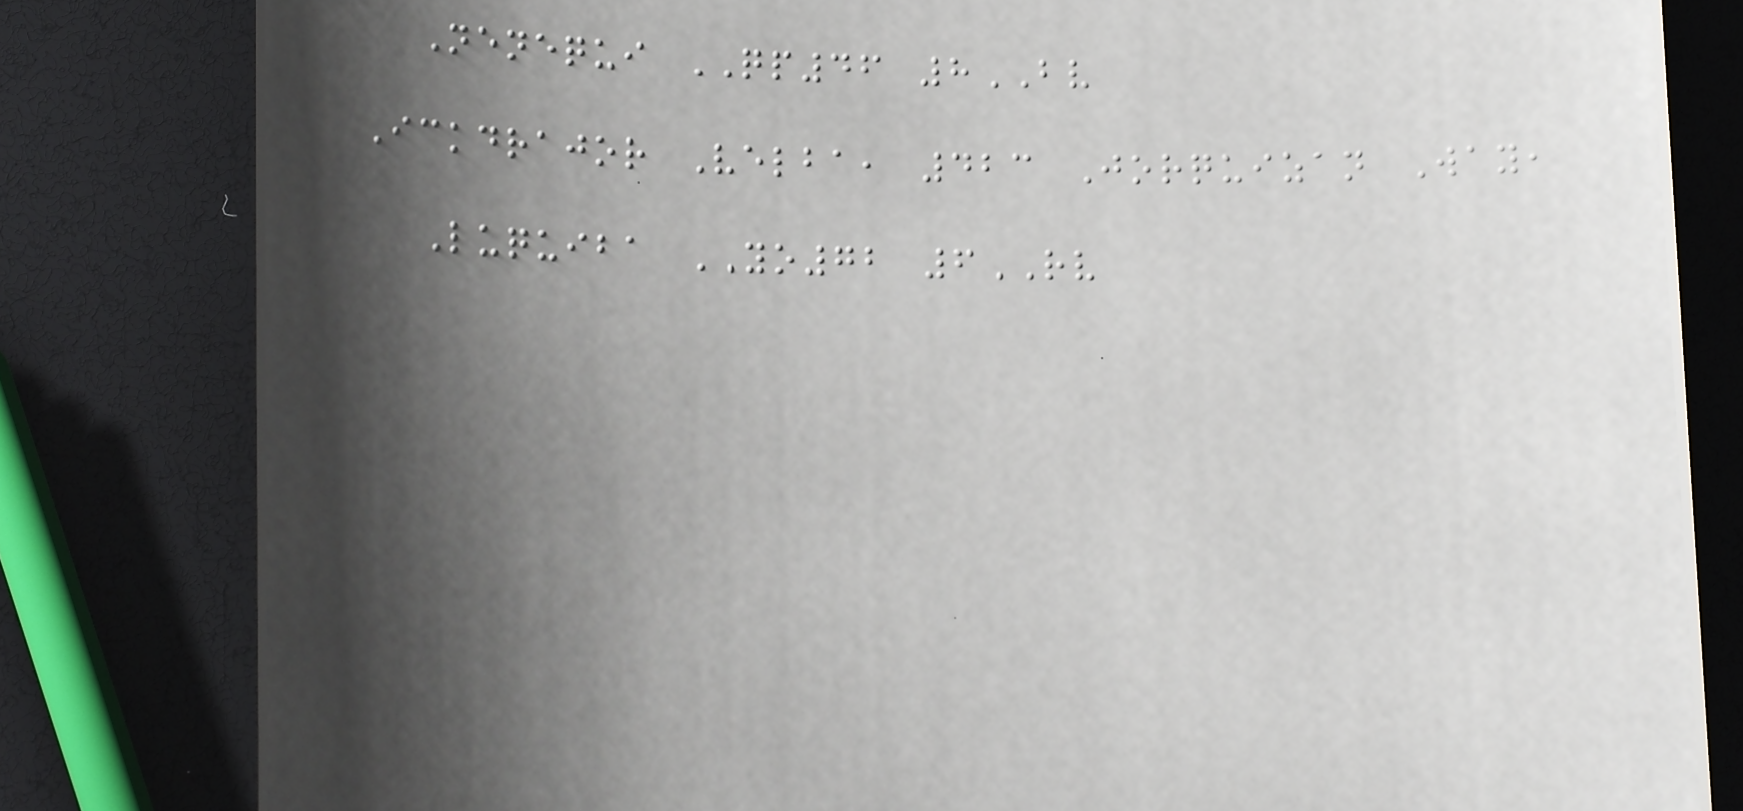Nenequi QP46 8BV
Ickdrajor Velba, 423 Jorquizan Way,
Luquiba YO72 6RV
